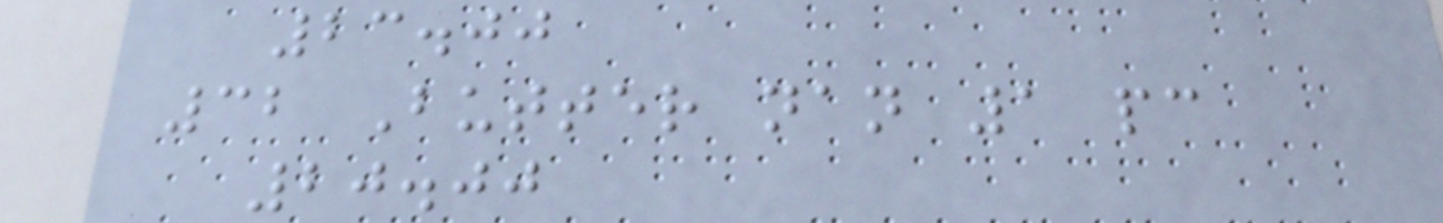23.00
32 Butter nan 1 pc
20.00
